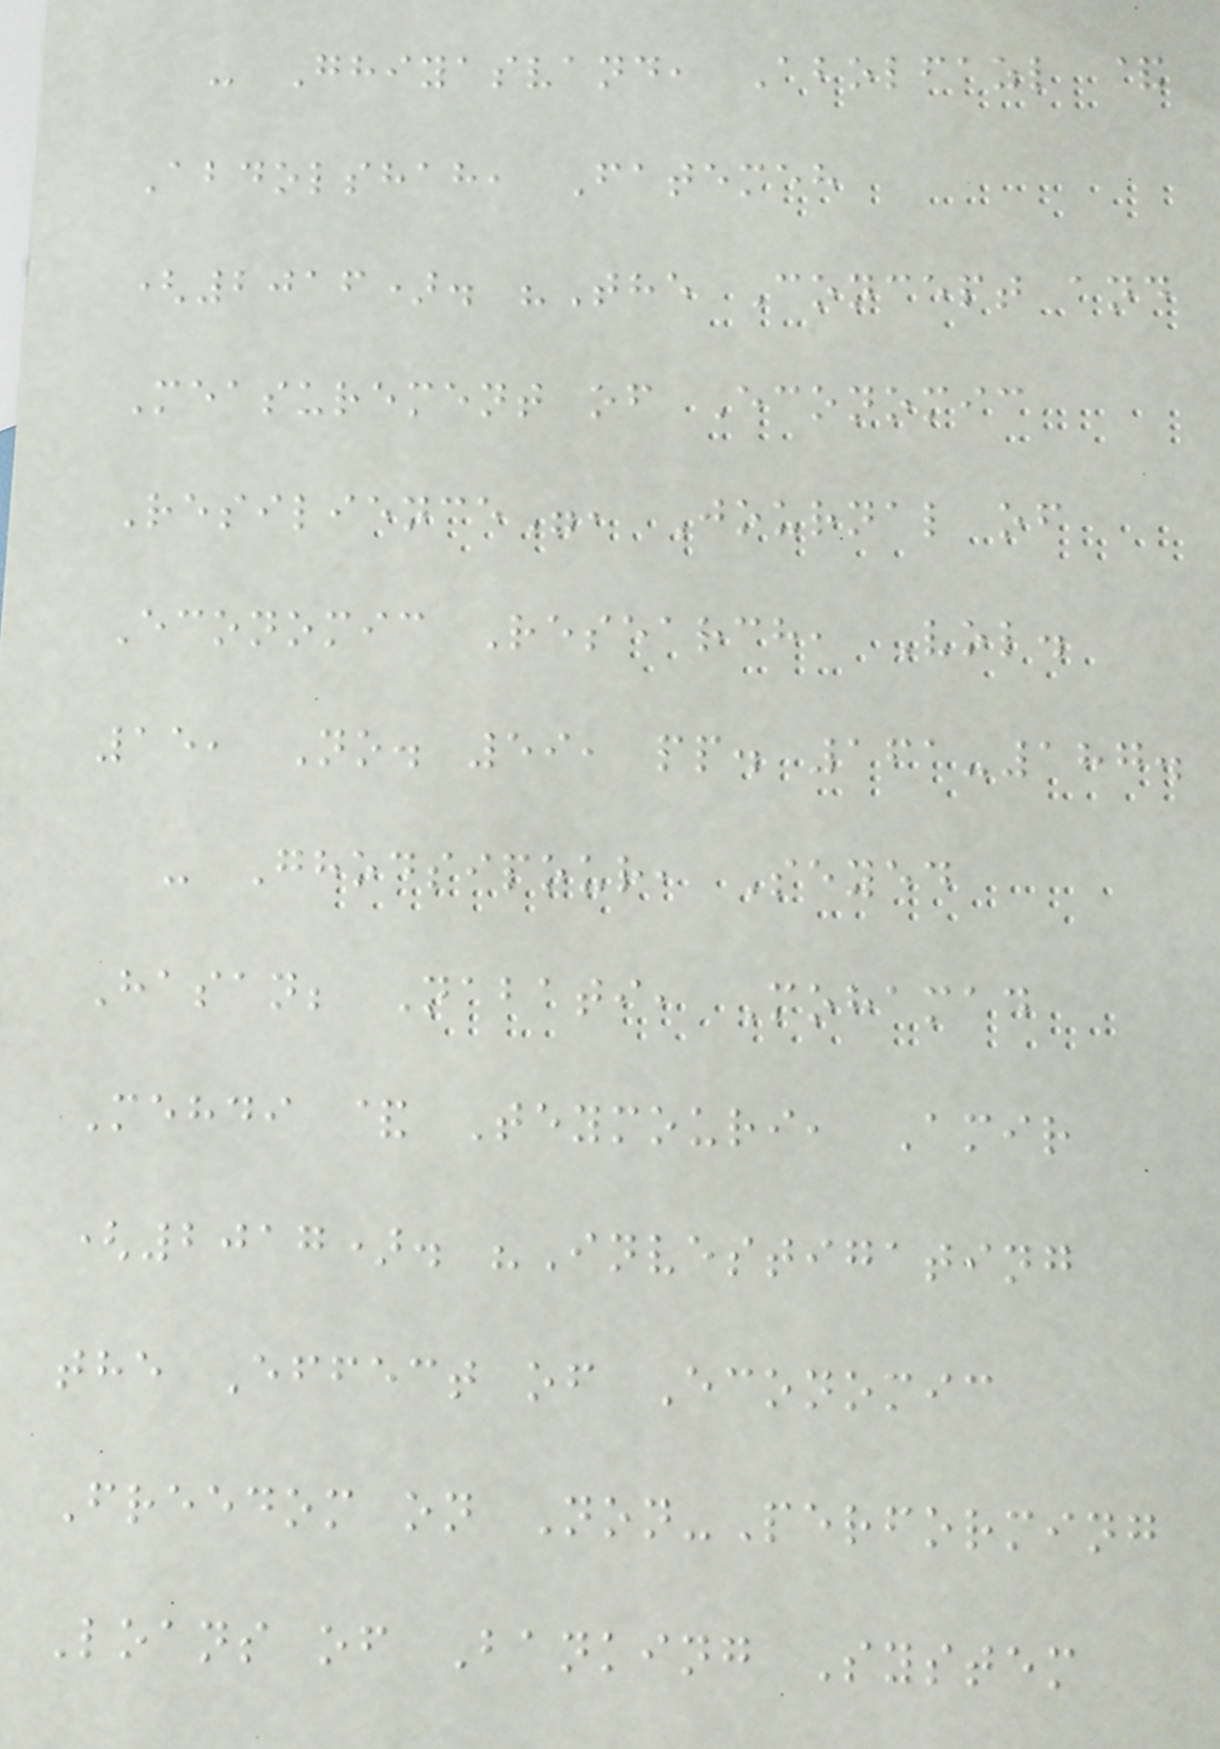- Ghiyasvand, Abolfazl &
Abdolshah, Fatemeh
(2016). "The Concept and
Measurement of Economic
Resilience", Journal of
Economic Research, Vol.
15, No. 59, pp. 161-187.
- Ghodsipour, Seyed
Hasan; Nabati, Mohamad
Mehdi & Teymouri, Amir
(2017). "Investigating
the Effect of Economic
Freedom on Non-Performing
Loans of Banking System
